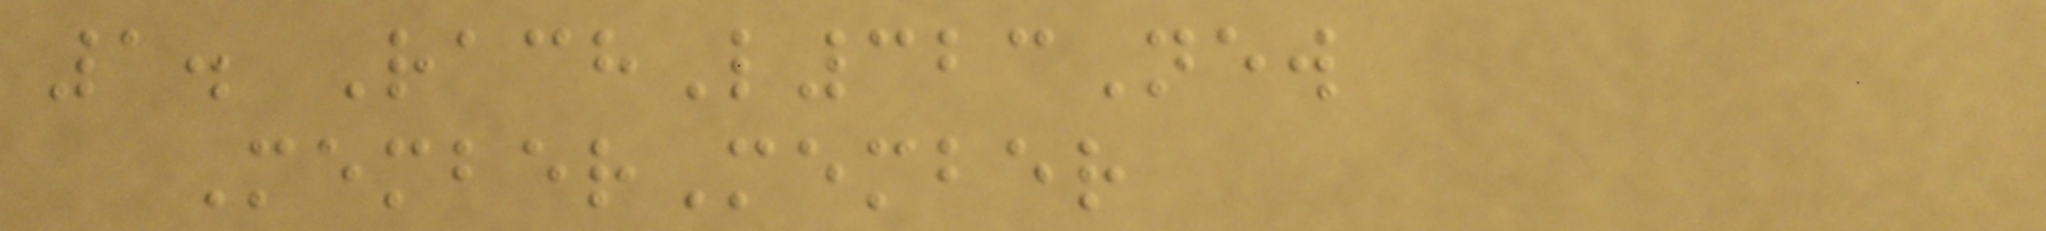1. RachL323New
MemberMember
